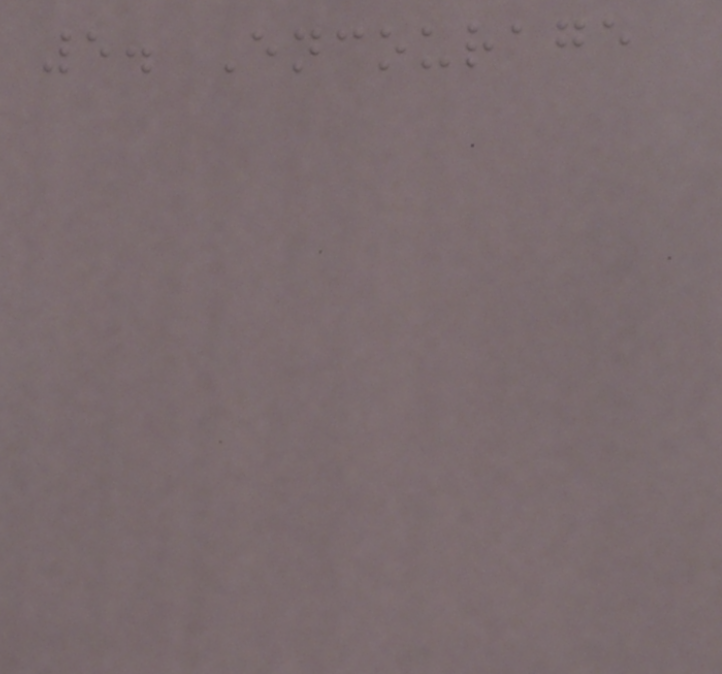5. Encourage
